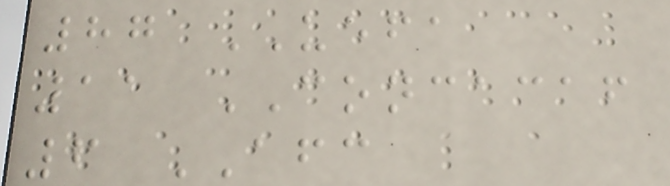87 UEFA
11 CONCACAF
6 AFC
